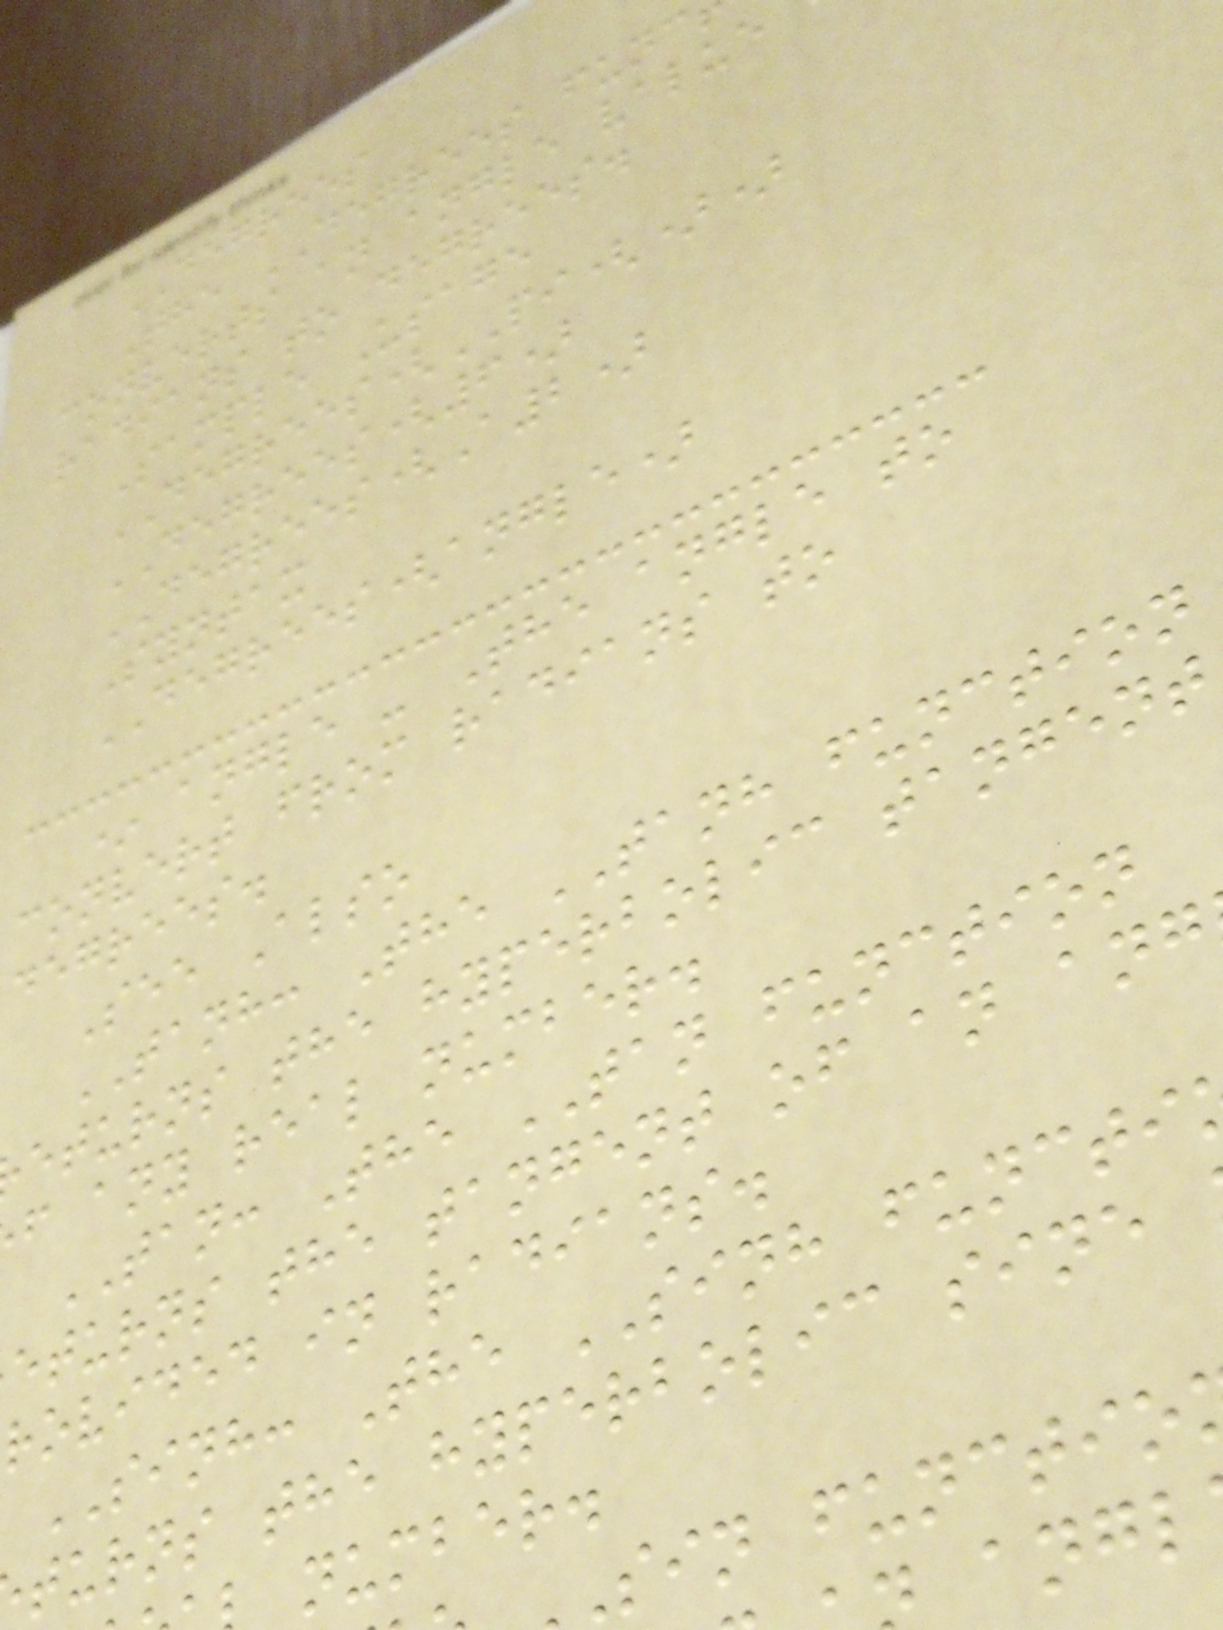DEGREES
The DEGREES func
converts an angle value
radians to degrees.
Sample Usage
DEGREES(PI())
DEGREES(6)
DEGREES(A2)
Syntax
DEGREES(angle)
* angle - The angle to
convert from radians to
degrees.
See Also
TANH: The TANH function
eturns the hyperbolic tangent
f any real number.
TAN: The TAN function
eturns the tangent of an ang
rovided in radians.
SINH: The SINH functi
turns the hyperbolic sine
number.
sin functio
